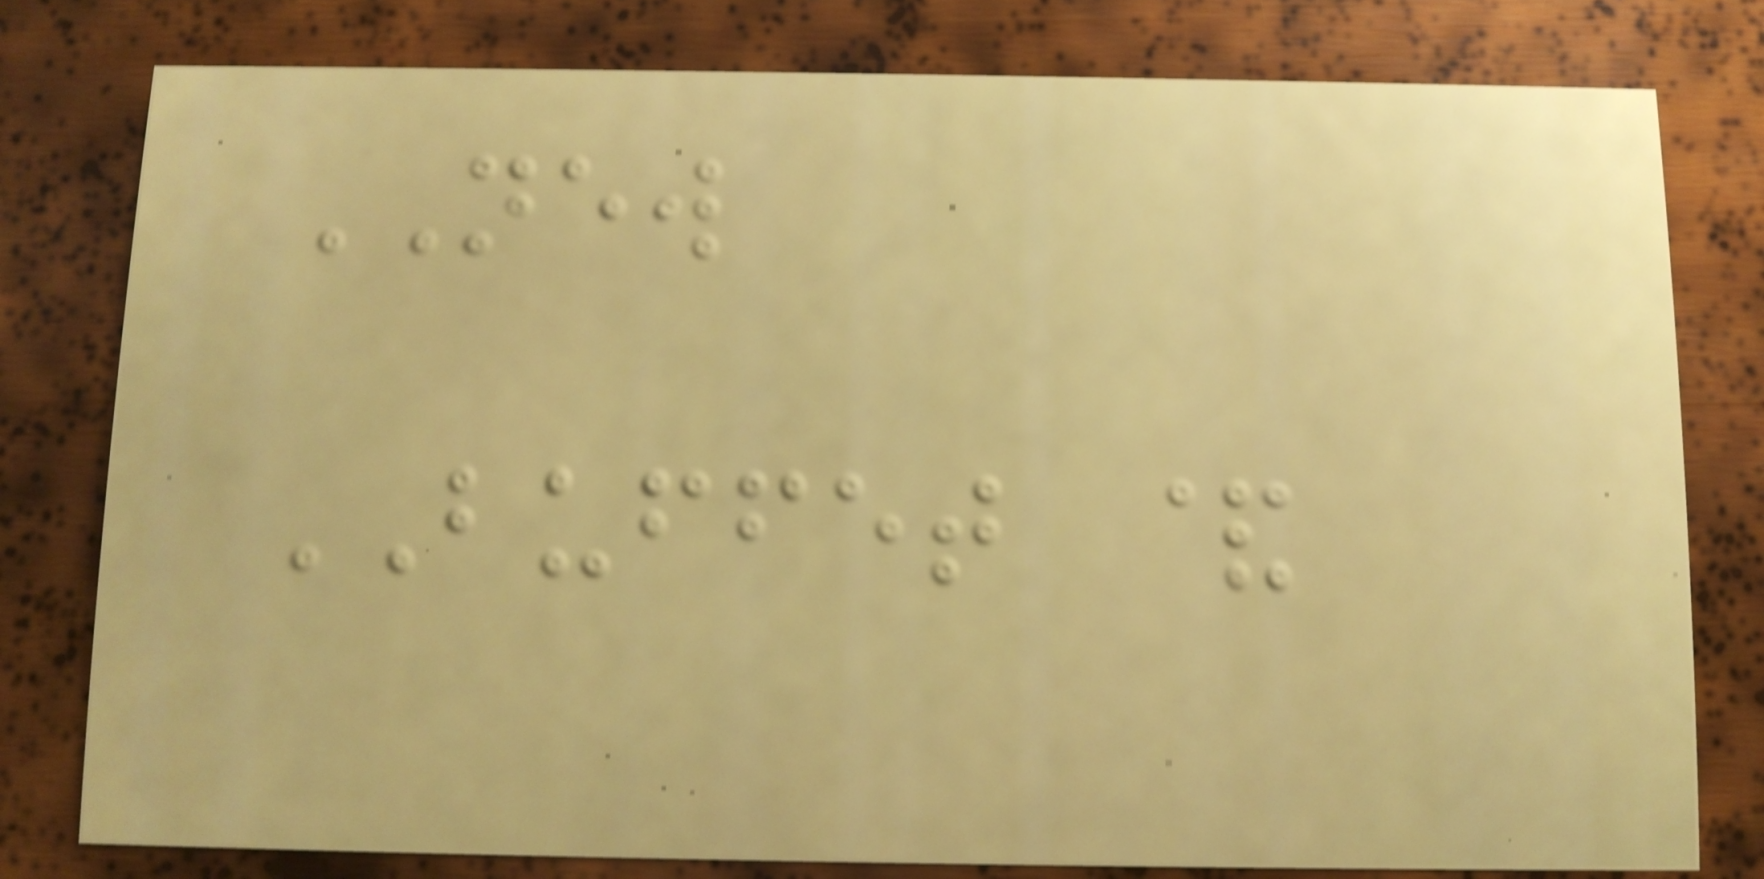NEW
BUFFET &
